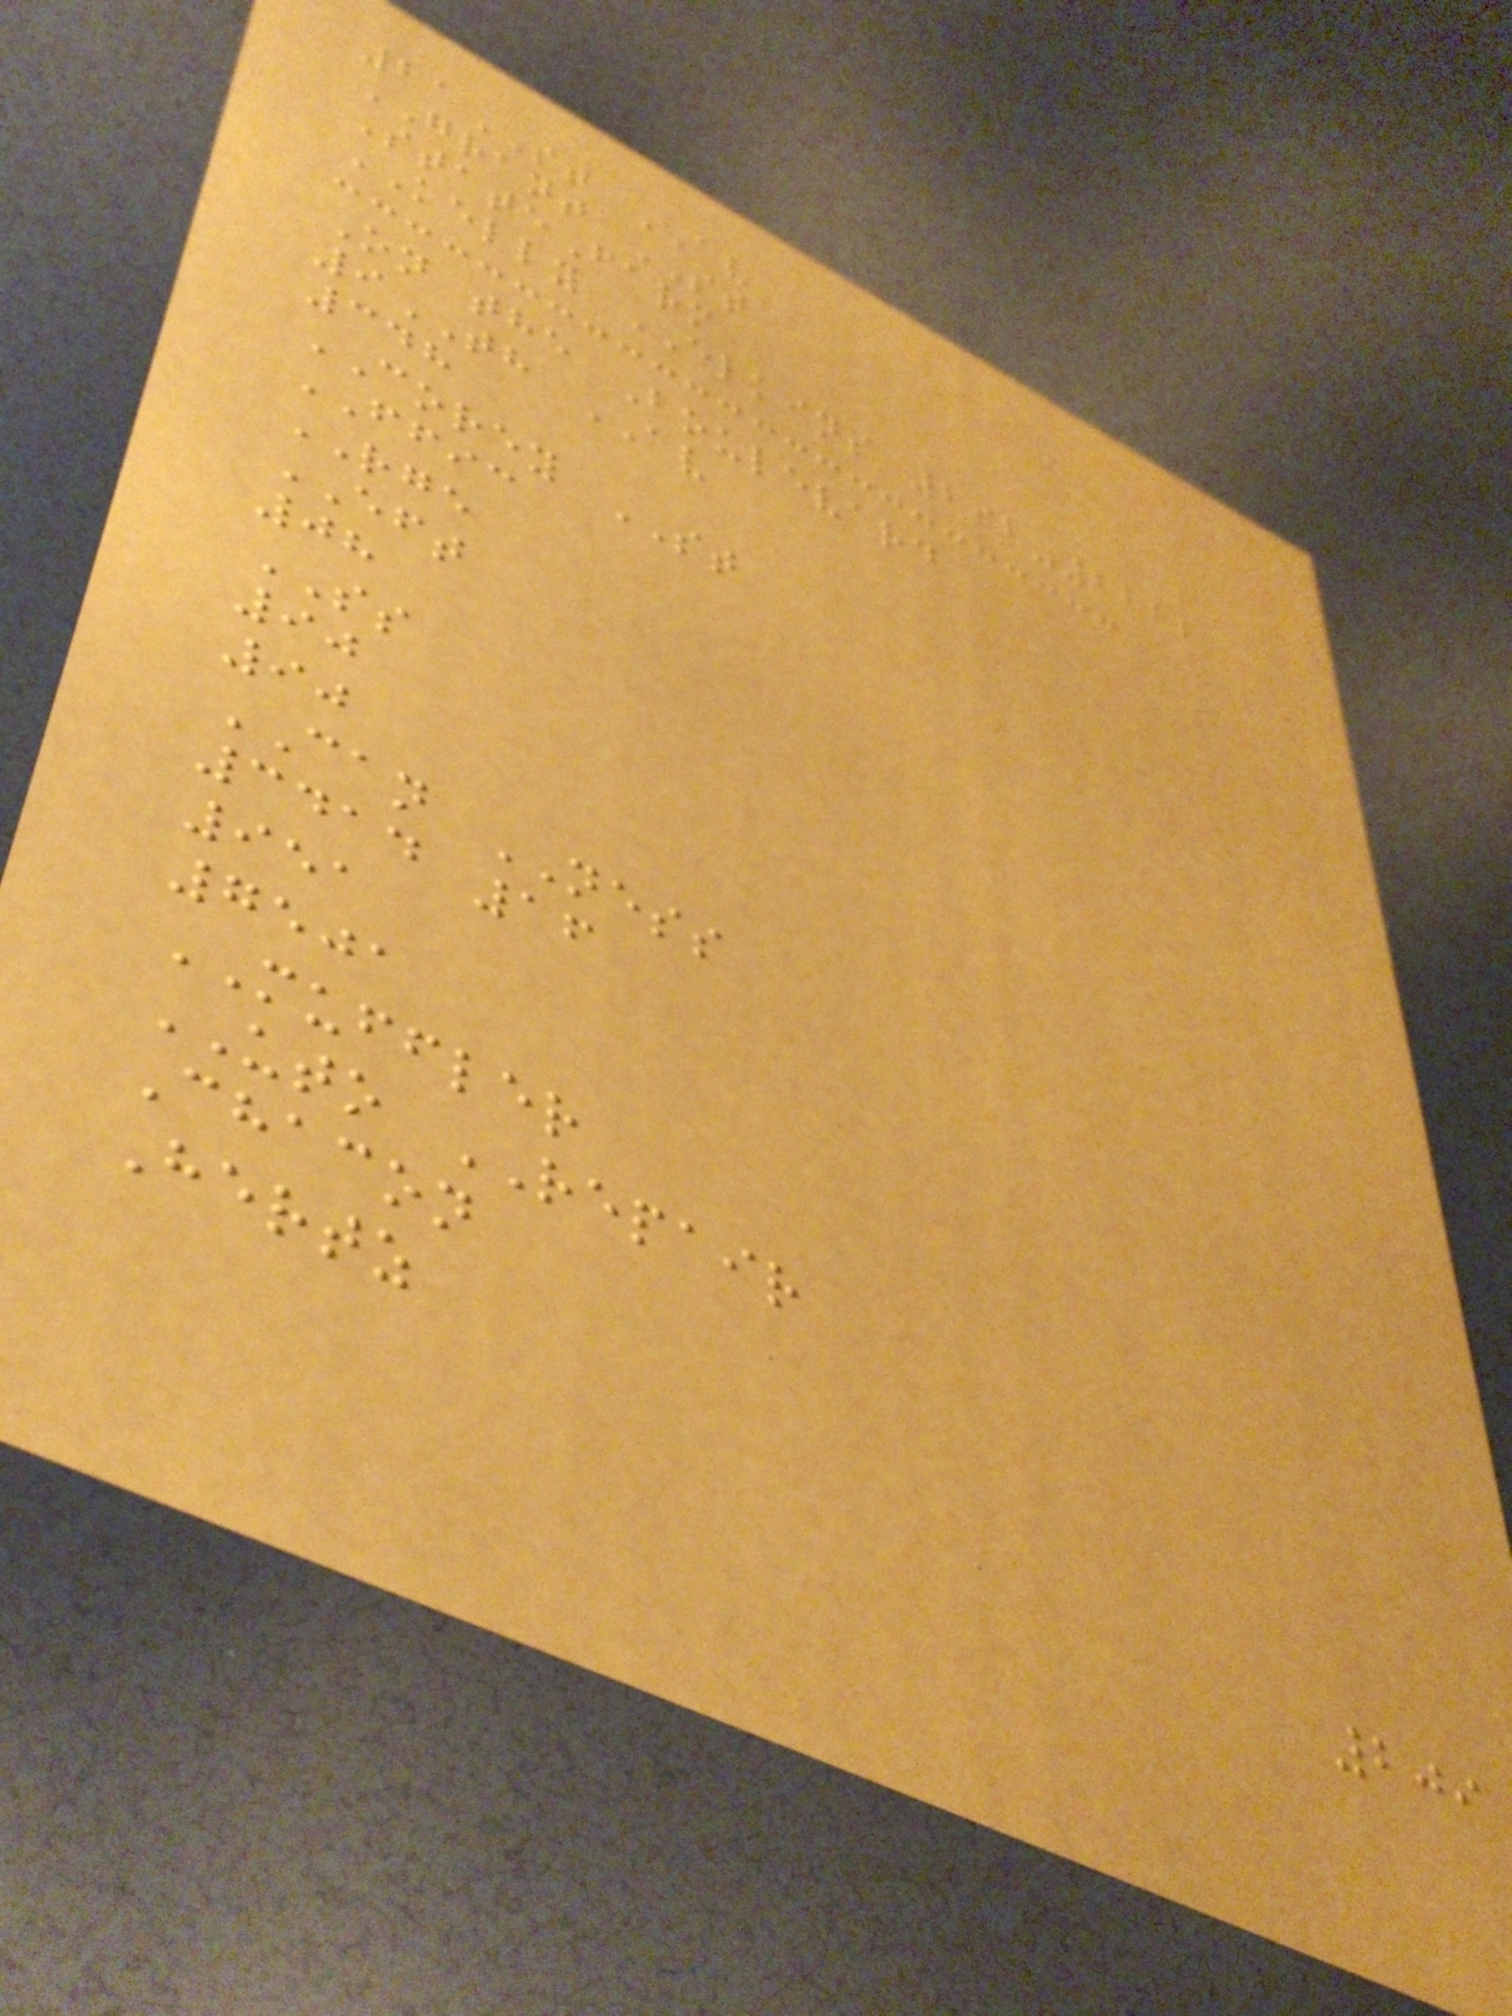21ST AV
GRANT ST
StateFarm
KELLY ELKINS 292-2222
On the Boulevard
9TH AV
348
COREY ST
FFIC
RGE
EFT
08
SS
90
90
CAN NESS
3414 16
951
7501
MUFFLER
UTO REPAIR
Chacon
Hertz
209
